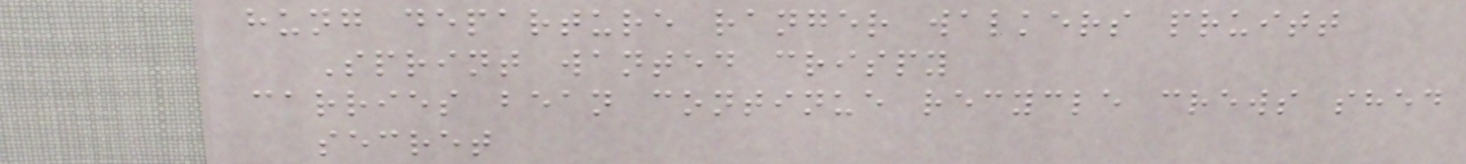hung departure ranger walkers pruitt
Sprint wanted crispy
carries bean continue recycle crews shed
secret
